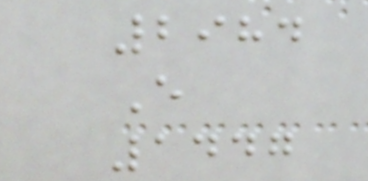2984
E
1447
